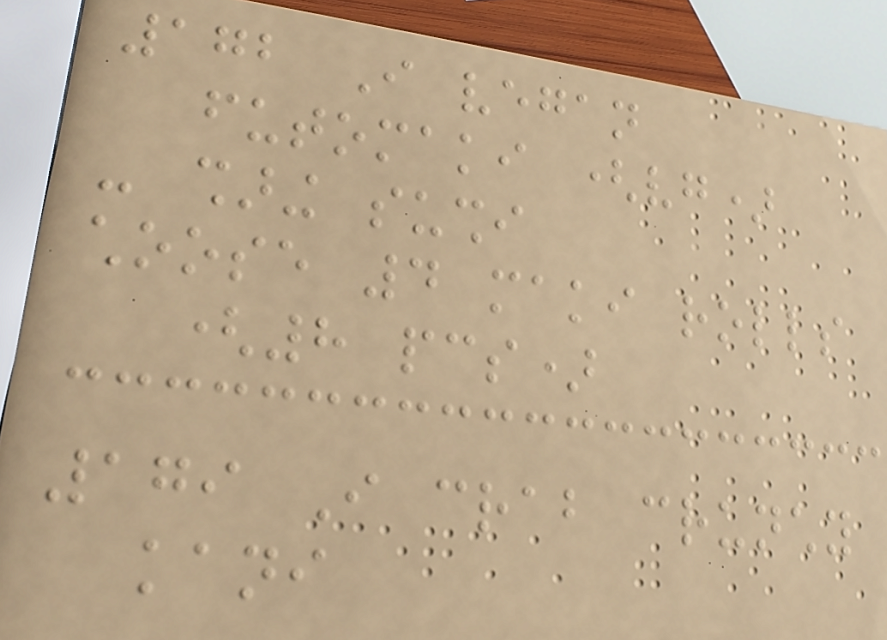172 I vegan
futomaki (vg)
- sharing sushi
choose 4 maki rolls
(8 pcs)
179 I crab crunchy
kani
